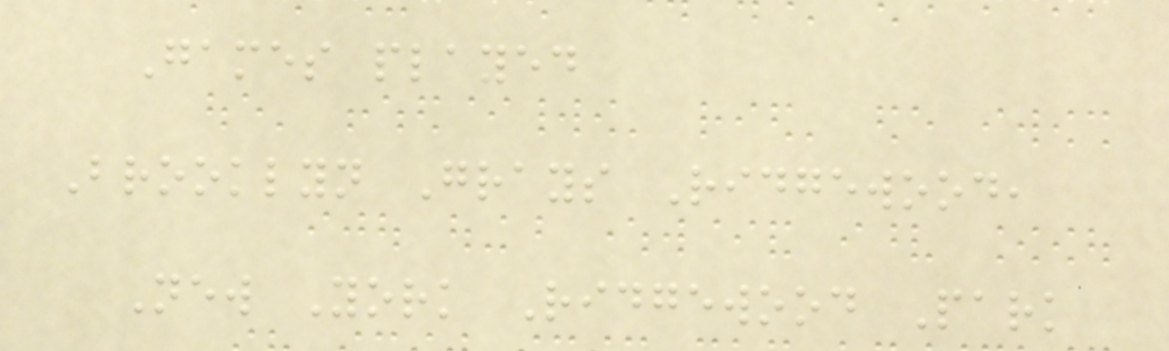Games played
Brooklyn Grays Ridgewood,
New York Ridgewood Park
